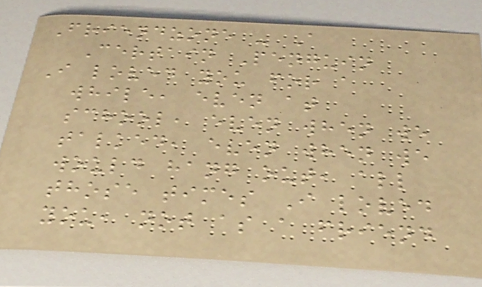Friendzone - A
Certain Penguin
I loved you for a
while, even at
school, even when we
talked, even when we
would hang out, all
those times I loved
you, not as a friend
